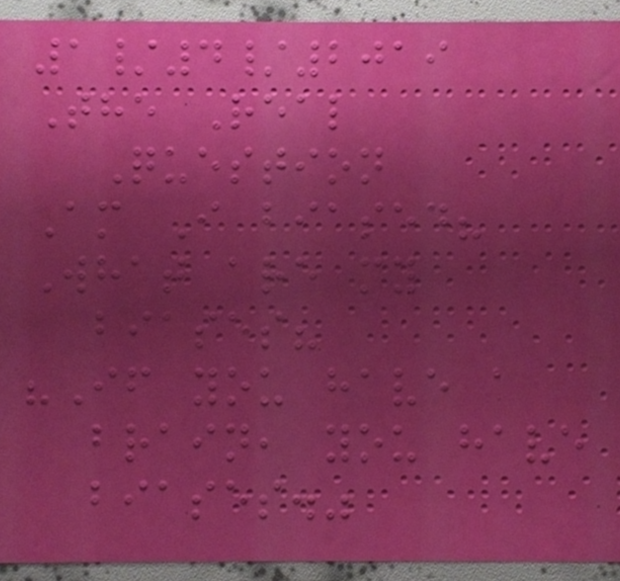1/4/2019
The Real
Question
Am I biased?
What are my
biases?
"If you have a
brain, you have
biases."
